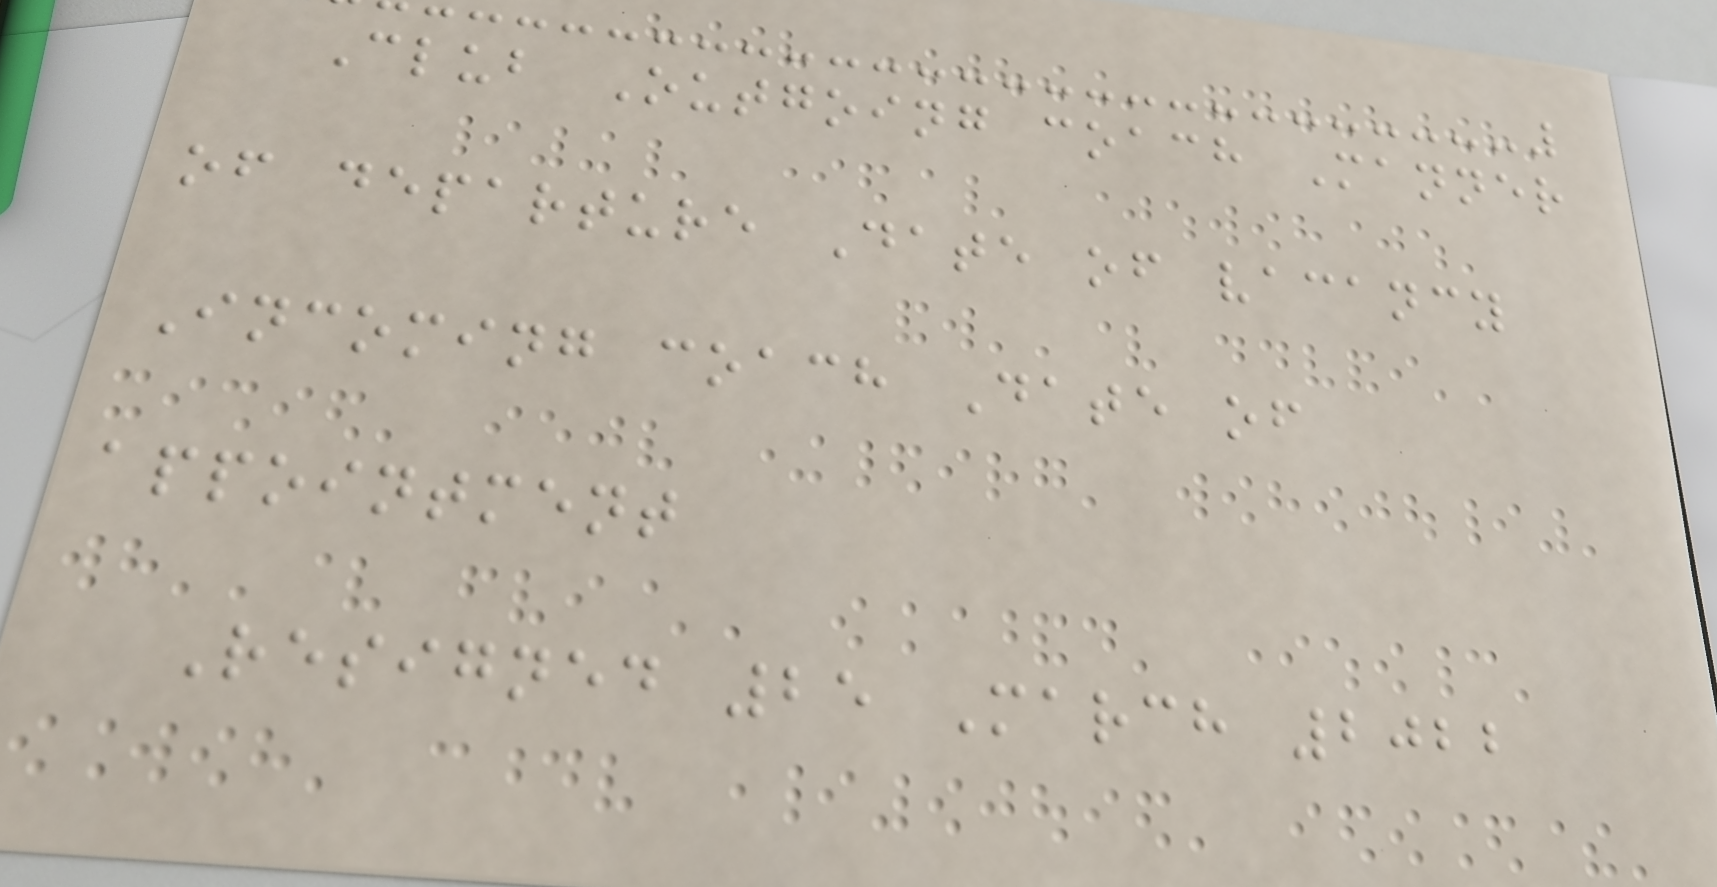Club Outgoing coach Manner
of departure Date of vacancy
Incoming coach Date of
appointment
Resigned 25 March 2022
